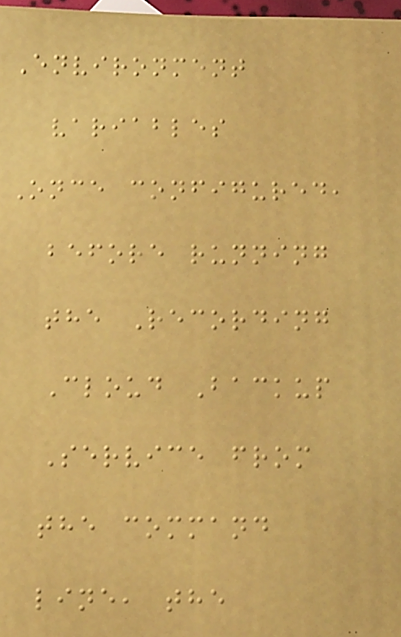Environment
variables
Once configured,
before running
the Recording
Cloud Backup
Service from
the command
line, the
